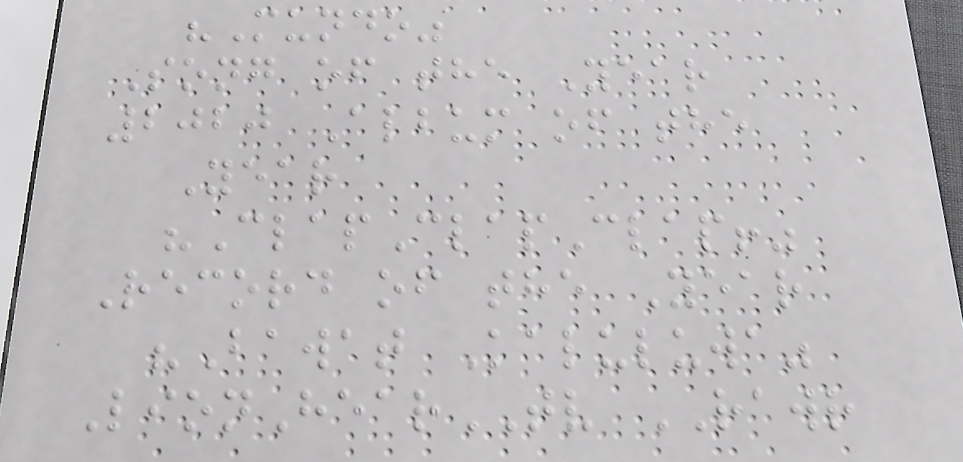"Mundo"
Song of the Year
2020 Album of the
Year
"ClapClapClap!"
Record of the Year
"Bawat Kaluluwa"
LionHearTV RAWR
